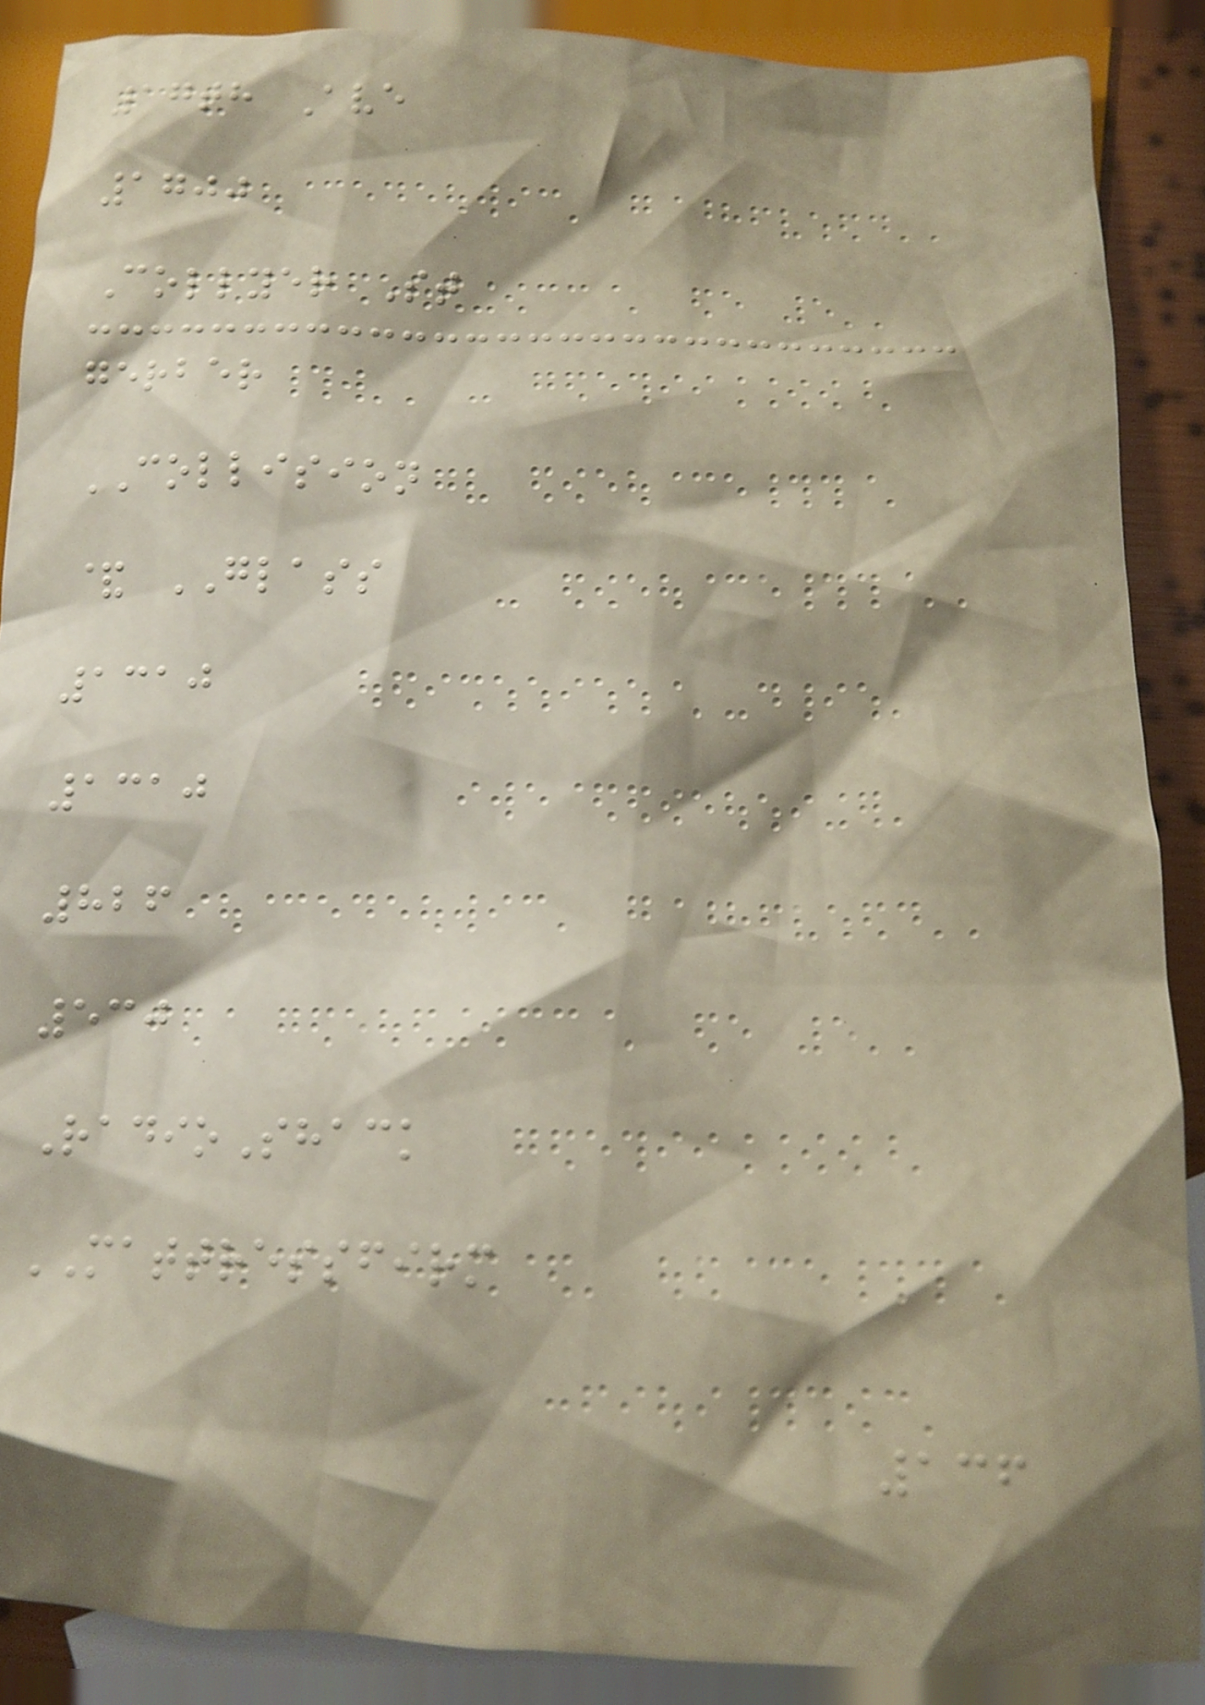17th Ave
1700
Collyer St
gerber
COLLISION
& GLASS
1310
1310
826
530
RadioShack
MATTRESSFIRM
136
